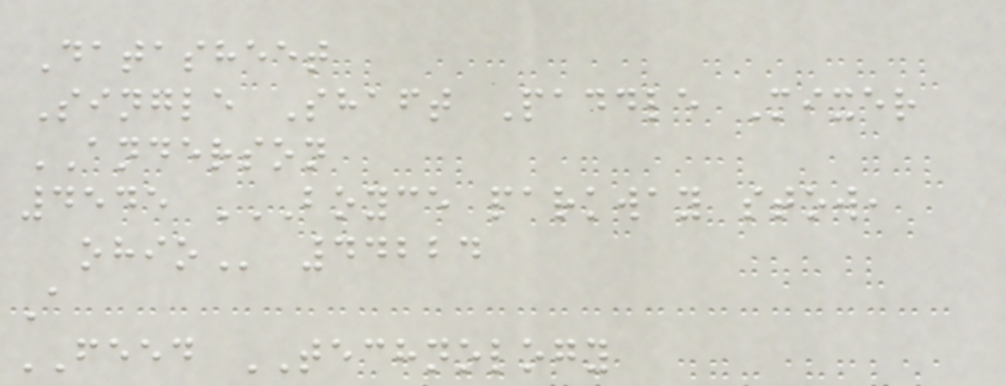Datasheet
Single Shaft Paddle Mixer
ANDERSON
4545 BOYCE PARKWAY STOW,
OHIO 44224
A
FEED TECHNOLOGY
